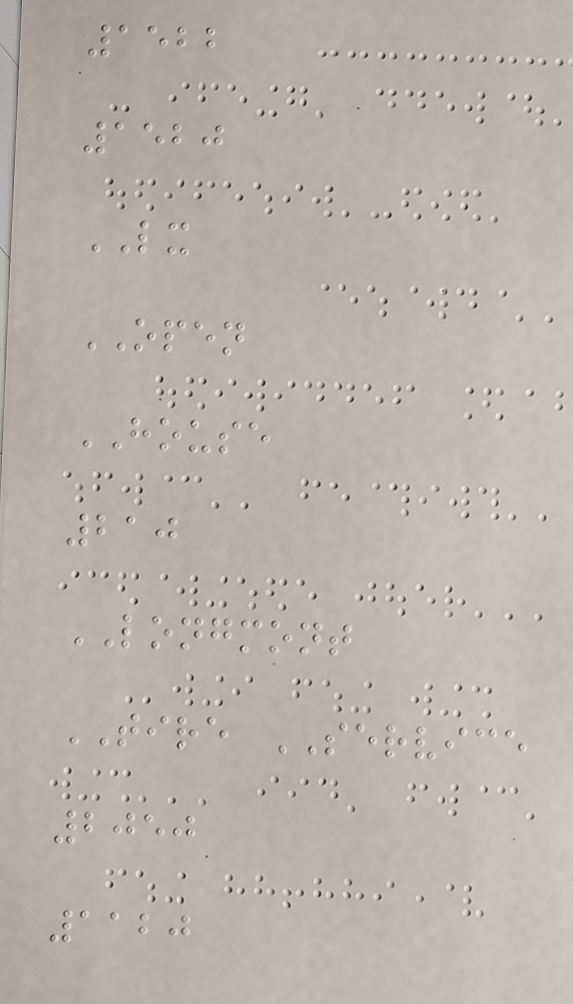1522
1520
LX
OPEN
HOUSE
210
LONGMONT
TIRE SERVICE
2050
1120
